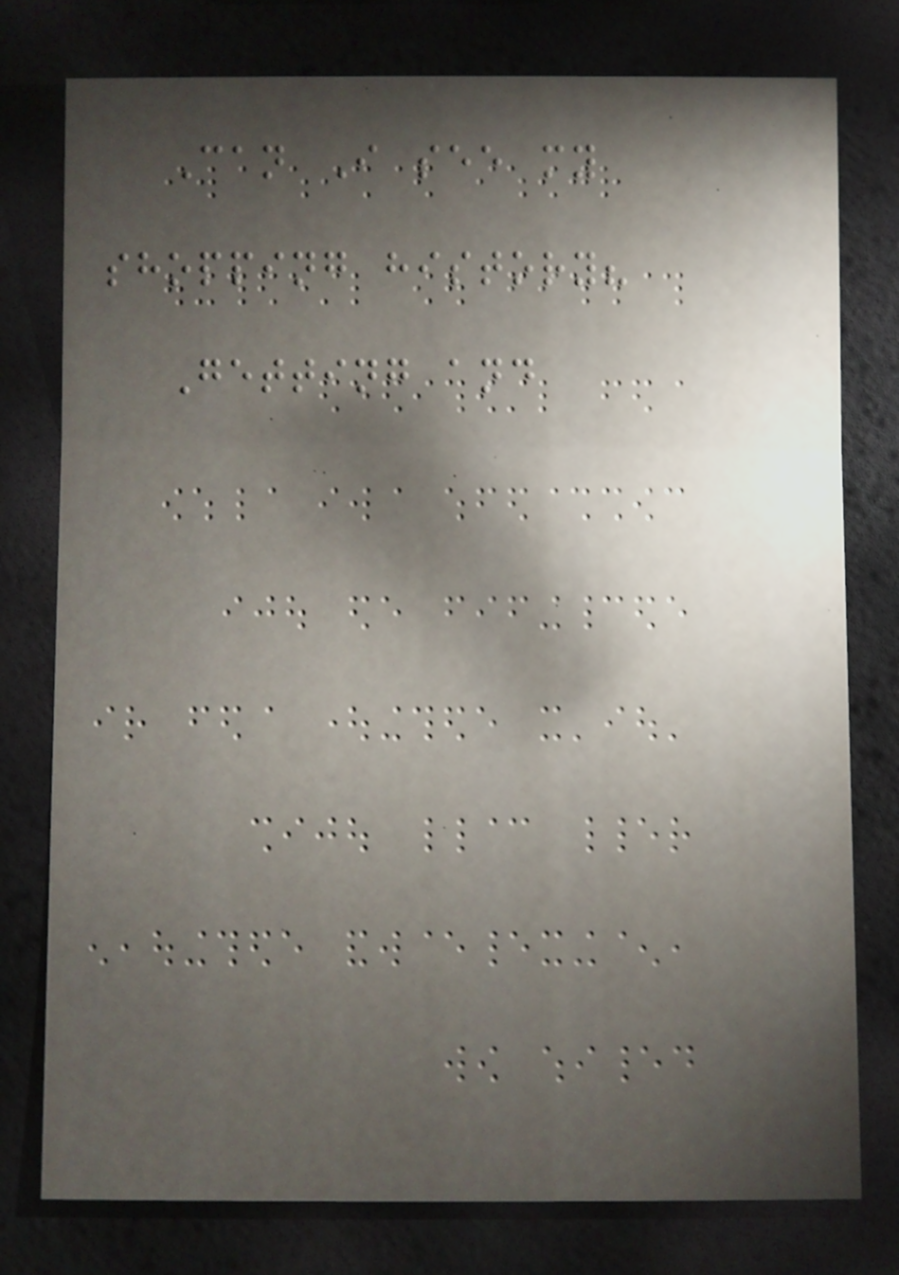Can I see my
shopping history?
Getting and
